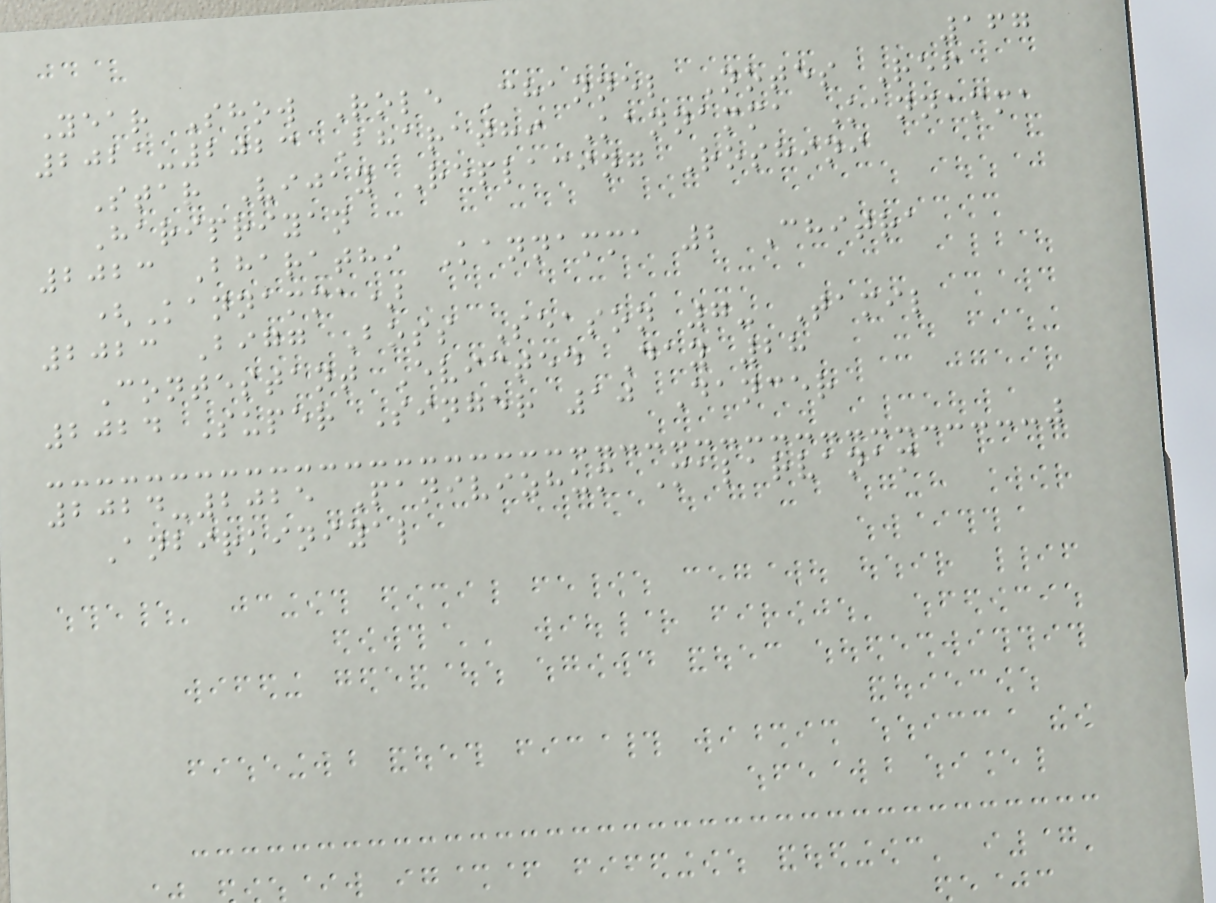167
Year Show Role Channel Notes Ref
2021-2023 Bharathi Kannamma Kannamma
Star Vijay Replacing Roshini
Haripriyan
2023 Bharathi Kannamma 2 Chitra
(Kannamma)
2023 Bigg Boss Season 7- Tamil
Contestant Evicted Day 28
2024 Super Singer 10 Dancer
2024-2025 Panivizhum Malarvanam
Anbirkiniyal
